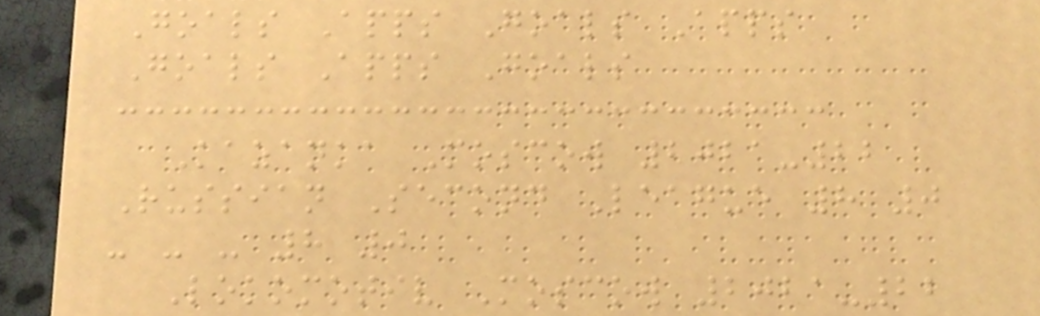Goals Apps Goals Apps
Goals Apps Goals
Kazanka Moscow 2021-22
Russian Second League 8 0
- - - 8 0
Lokomotiv Moscow 2021-22
